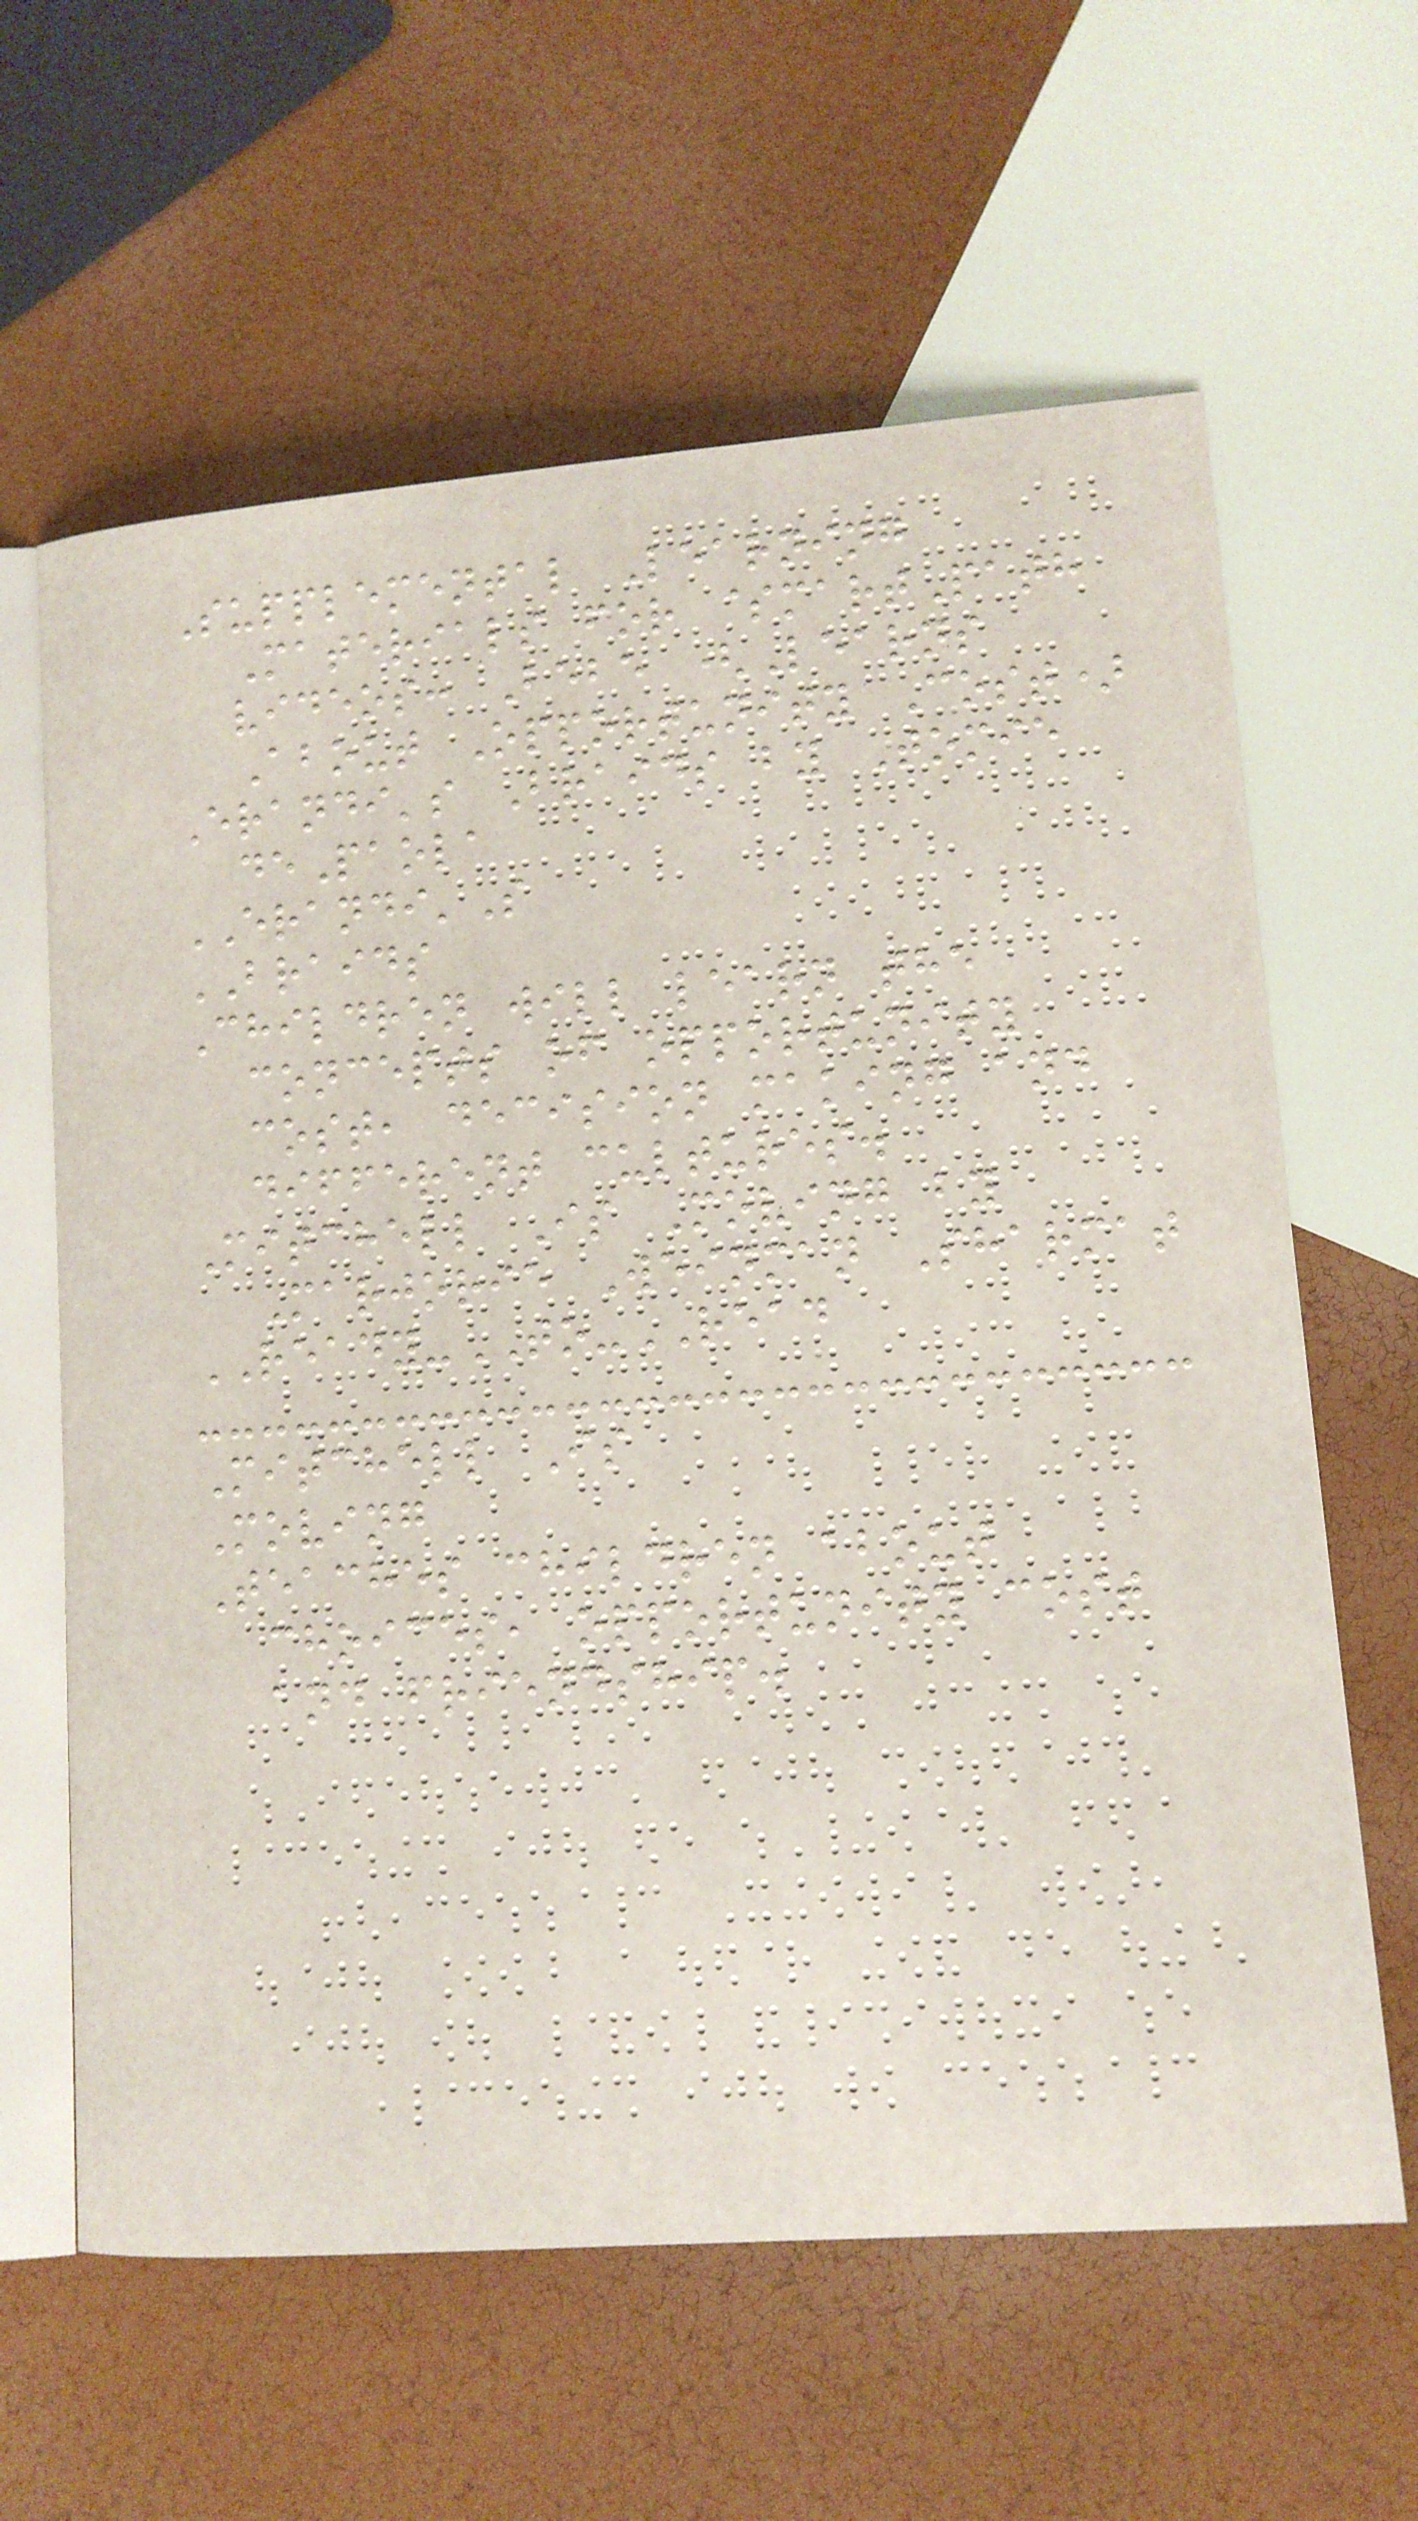Supplemental Learning
Materials for $martPath
videos: Bebe (Learns
About Opportunity Cost)
Erandi's Braids by Tomie
dePaola
ERANDI'S
BRAIDS
Children will learn the
concepts of opportunity
cost, decision making and
different cultures.
Mitchell Is Moving by
Marjorie Weinman Sharmat
READY-TO-READ
Mitchell Is
Moving
Teaches children about
choices, opportunity cost
and friendship.
